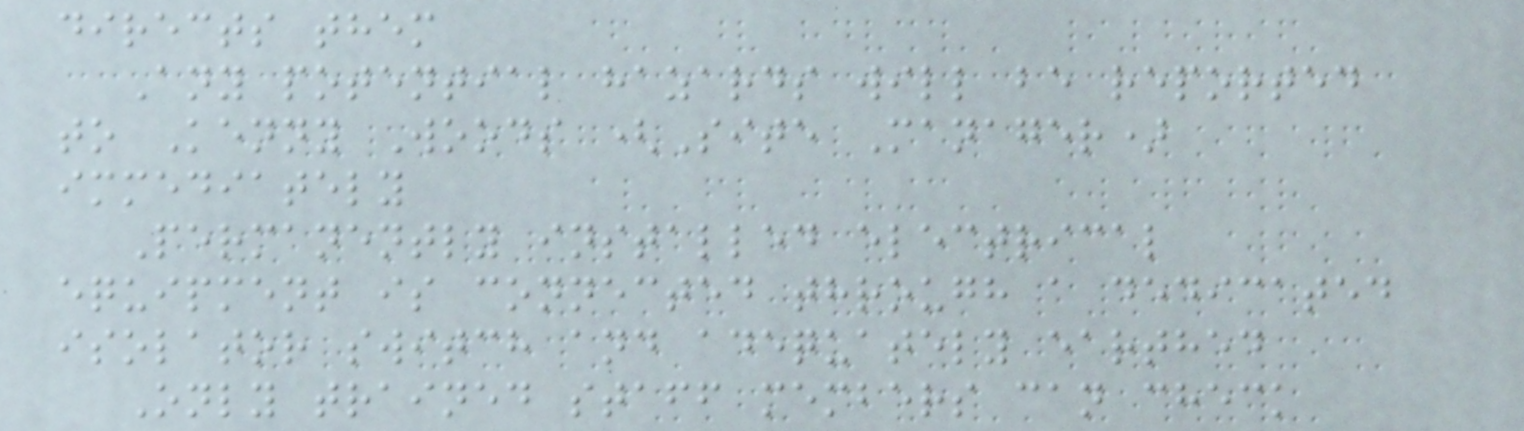directs them
Any potential hazards will be reported
to Kenny Woods (Site Manager)
immediately
Permanently installed electrical
equipment is connected through a dedicated
isolator switch and adequately earthed
Only trained staff members can check
